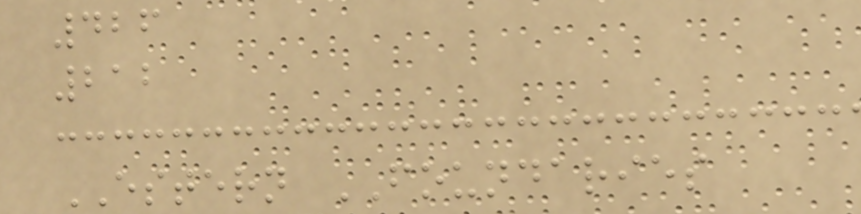426
212
ESTERN FOUNDARIES
